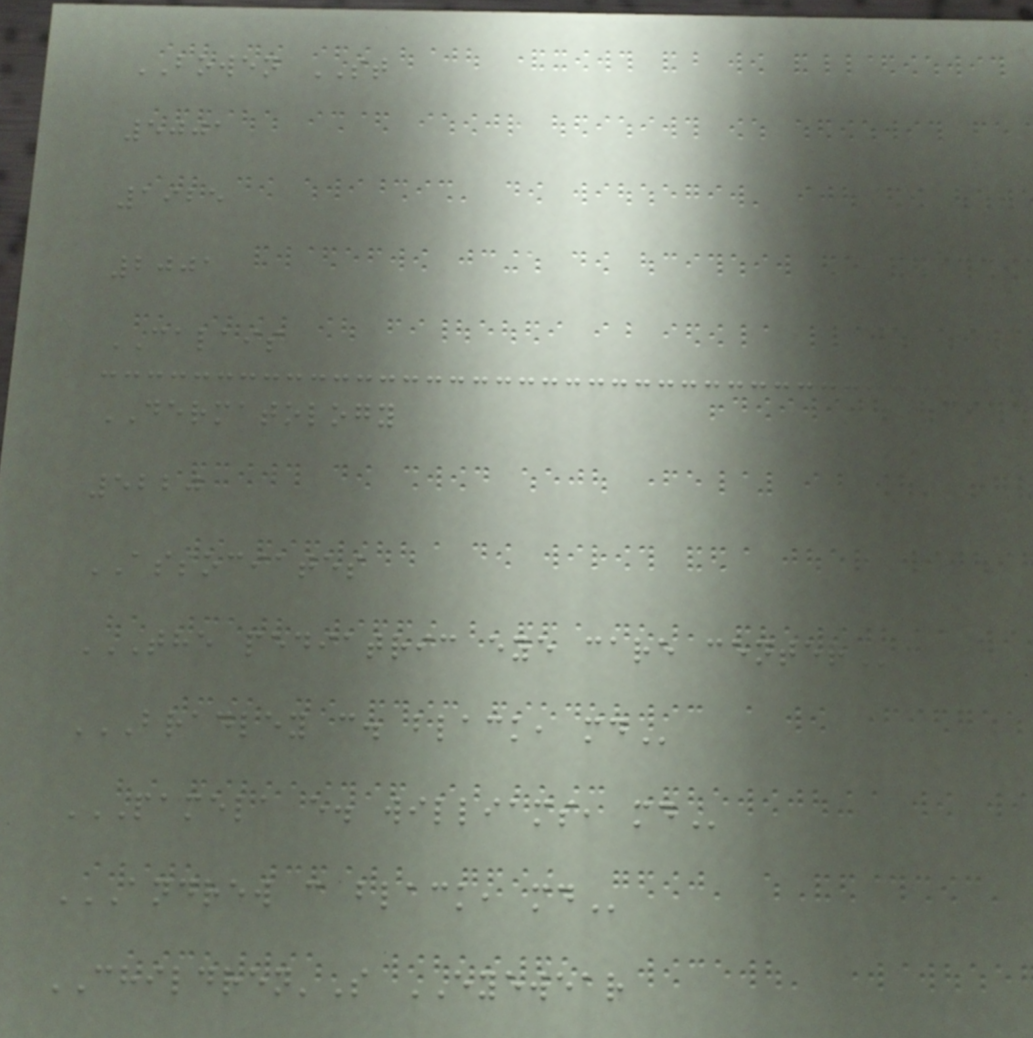BOWEN ST
5001
1925
2001
CALAIS
DERMATOLOGY
5220
ASSOCIATES
THE PEDIATRIC EYE CARE CENTER
BRADLEY C. BLACK, MD
PAMELA E. WILLIAMS, MD
ANDREW C BLACK, MD
CHILDREN'S EYEWEAR
